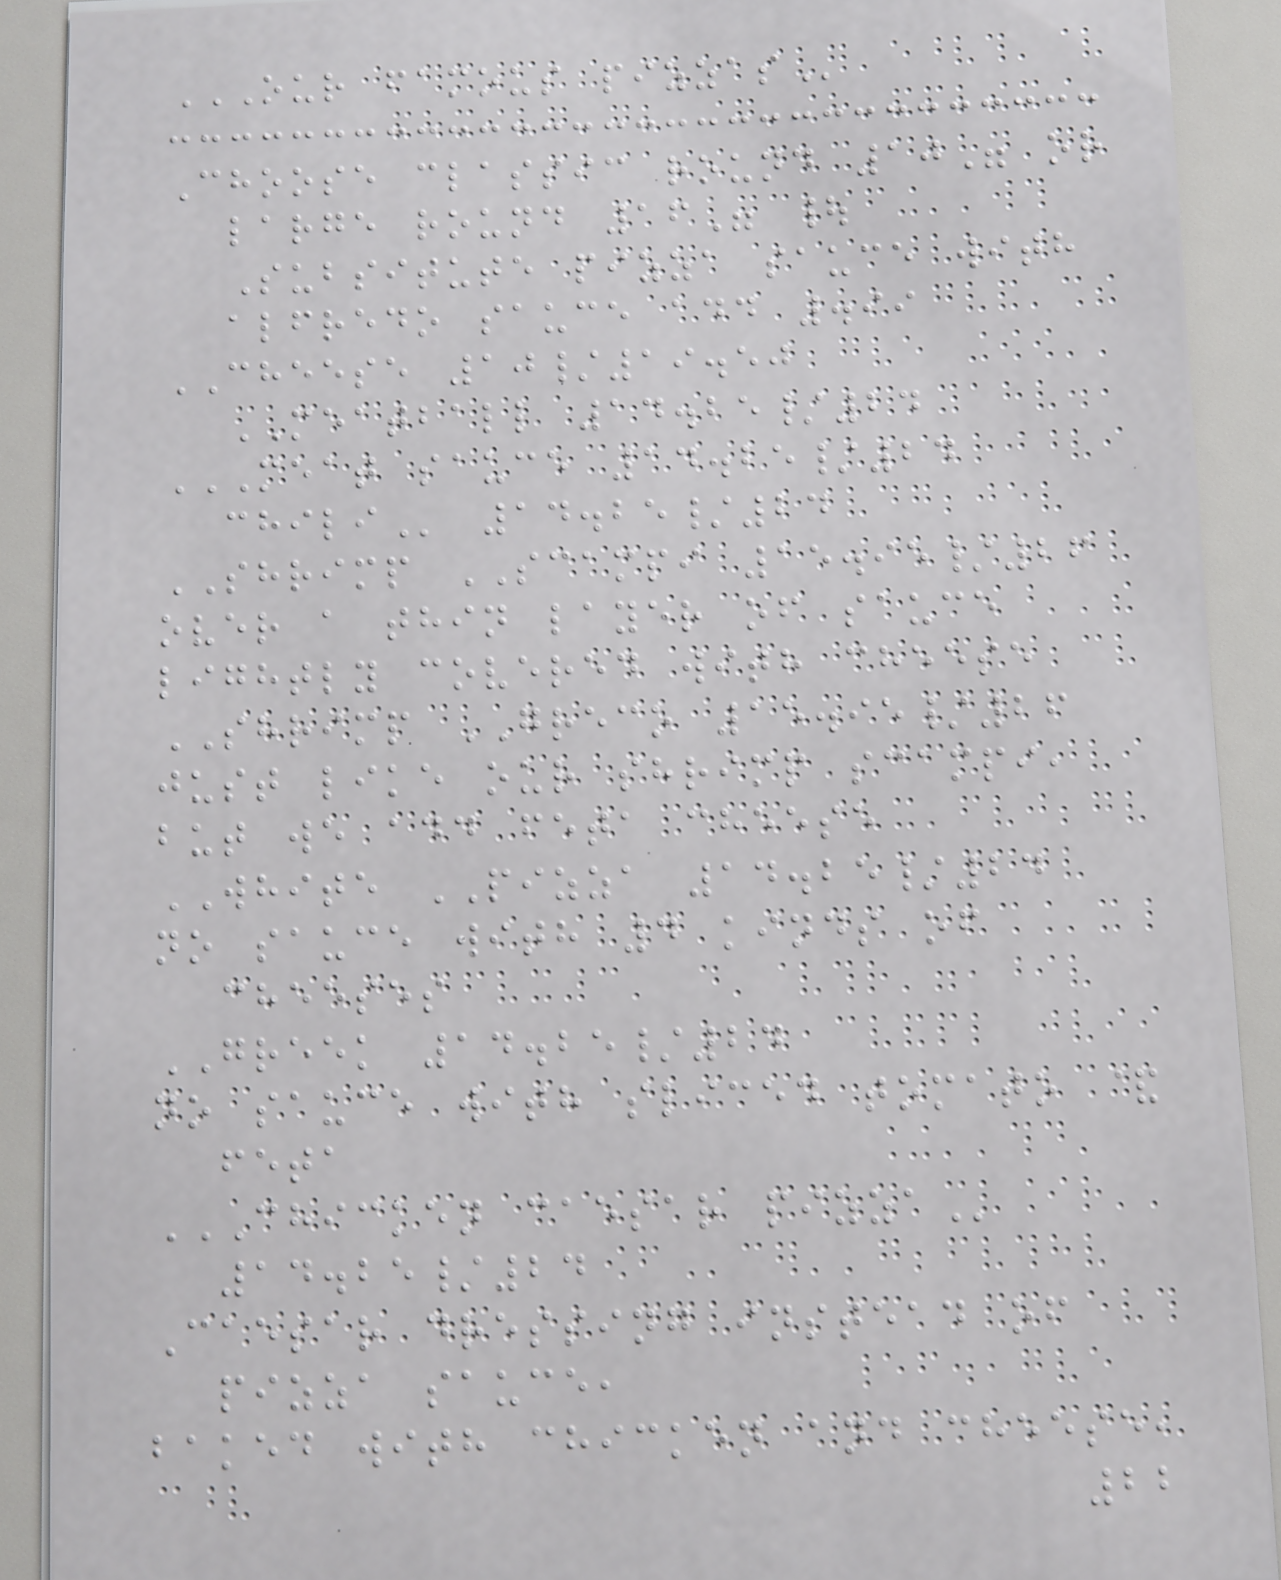OUR FAMOUS PIZZAS
Choose classic round 10" or
large round 16" |
Subsitute pizza sauce with
alfredo sauce add .99
CHEESE 10/19.50
MEATBALL 14.25/24
MEAT SAUCE 14.25/24
CHILI 14.25/24
SHRIMP SCAMPI 15.95/26
over a thin layer of sauce
lightly covered with cheese
SHRIMP GRECO 15.95/26
just like our shrimp scampi,
but we add feta cheese
WHITE PIZZA 14.25/24
no sauce with 4 kinds of
cheeses
GREEK 14.25/24
no sauce with sliced tomato &
feta
CHICKEN CAESAR PIZZA
14.25/24
Caesar dressing instead of
pizza sauce,
baked with chicken and cheese,
22
